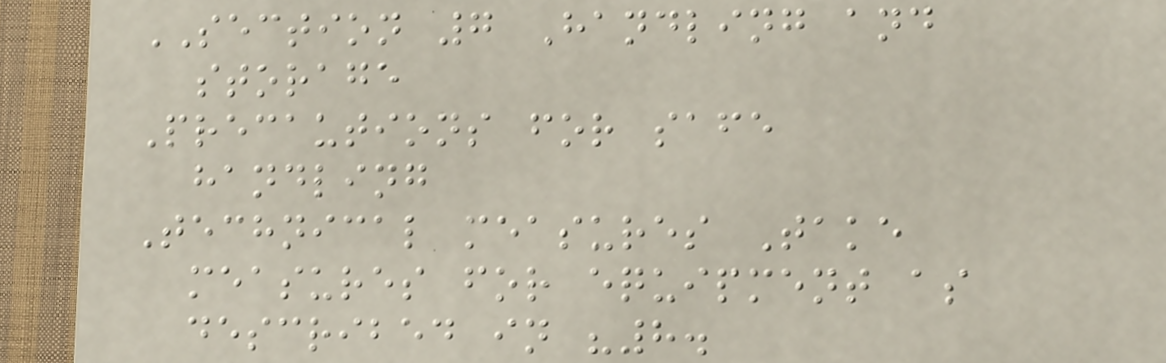SECTION 7 Handling and
storage
Precautions for safe
handling
Technical measures Take
measures for equipment as
described in "8.
